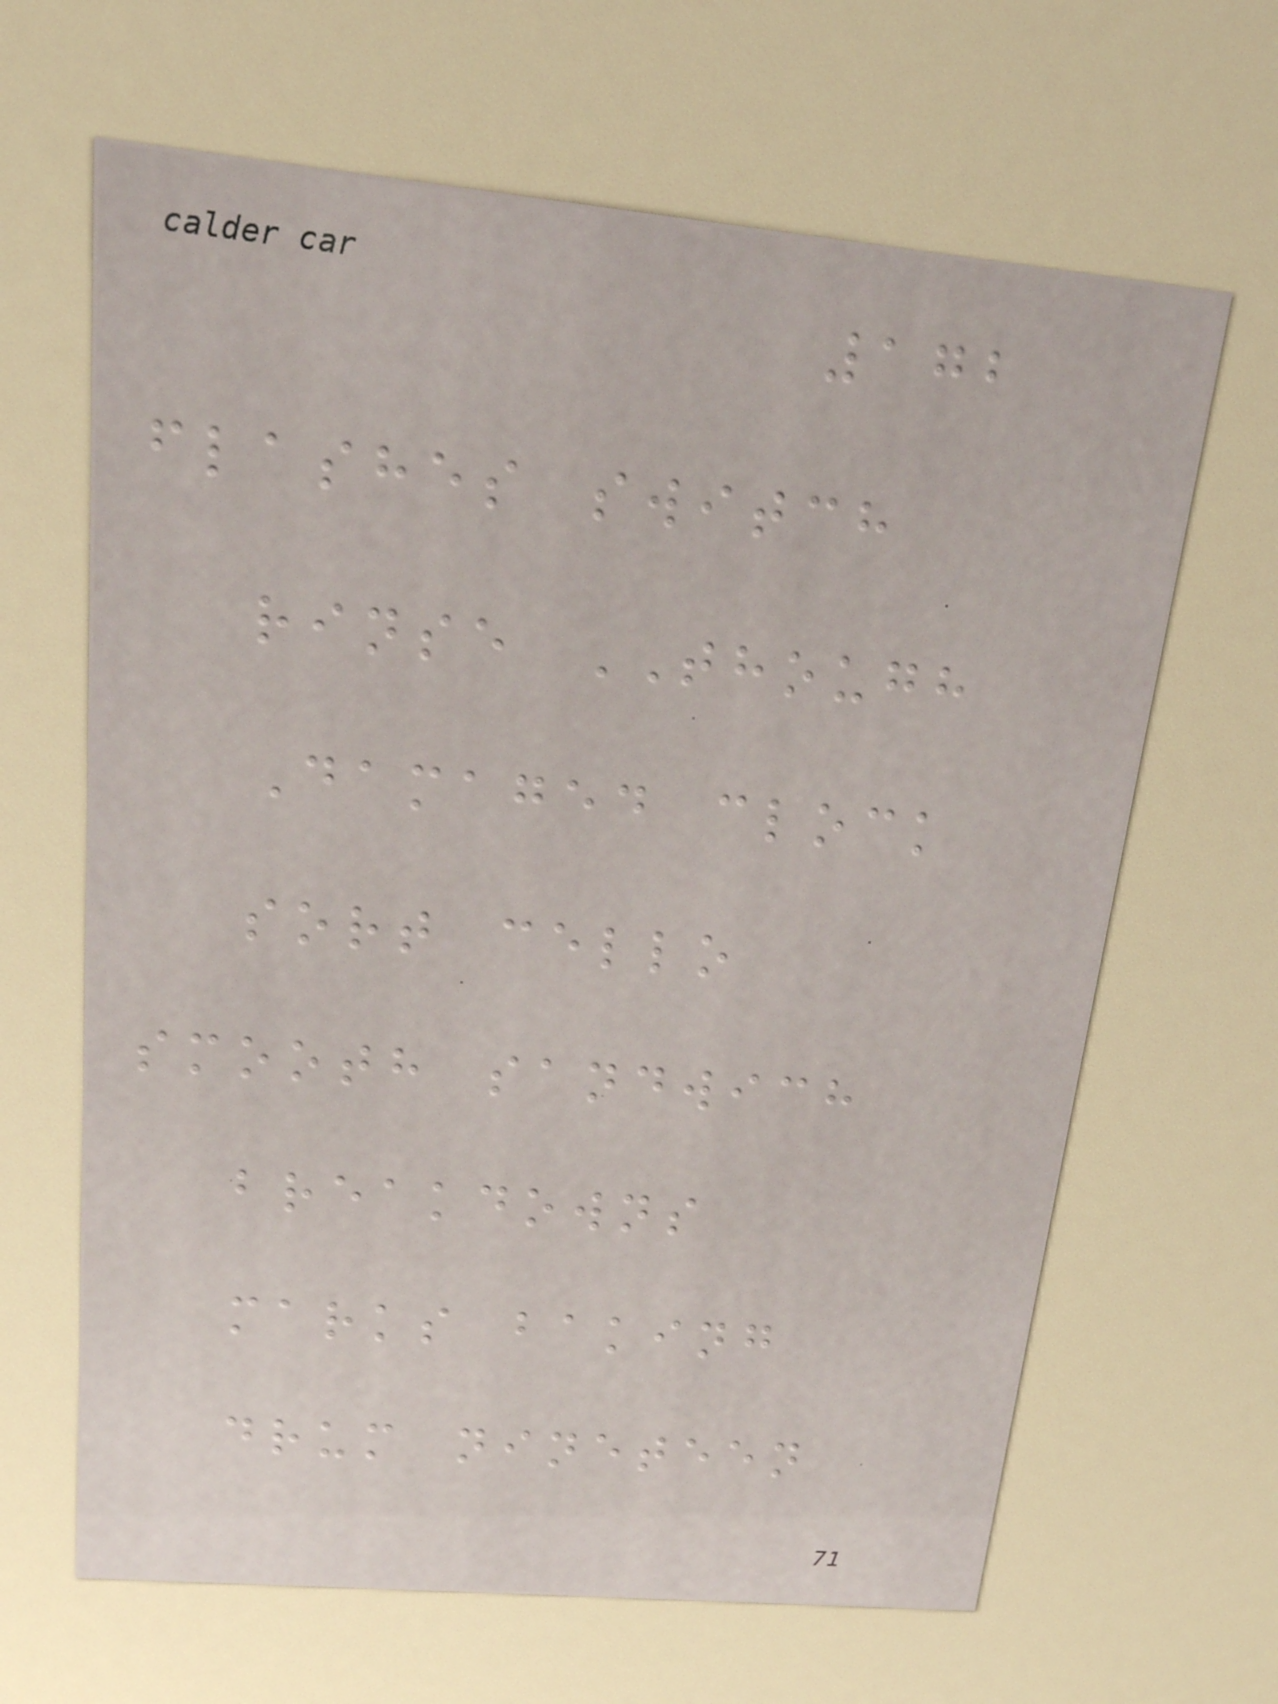172
flashes switch
rinse THOUGH
Damaged clock
sort cello
smooth sandwich
breakdowns
marks baking
drum nineteen
